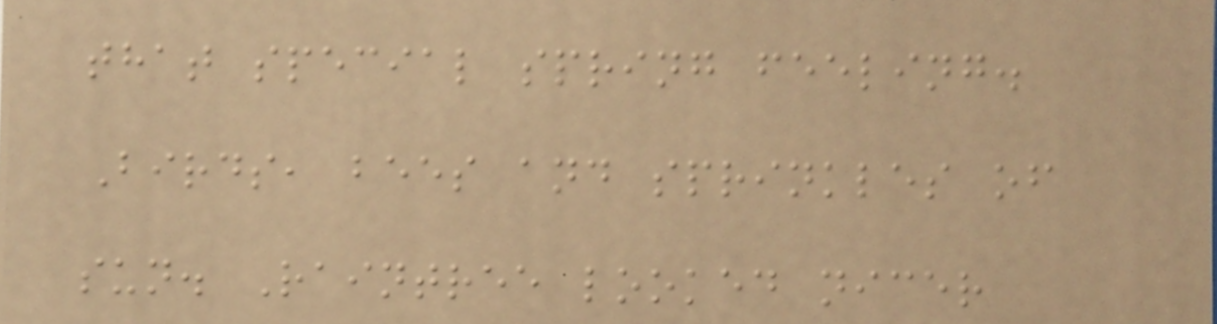that special spring feeling.
Birds, bees and sprinkles of
sun. Raintree looked nicer
